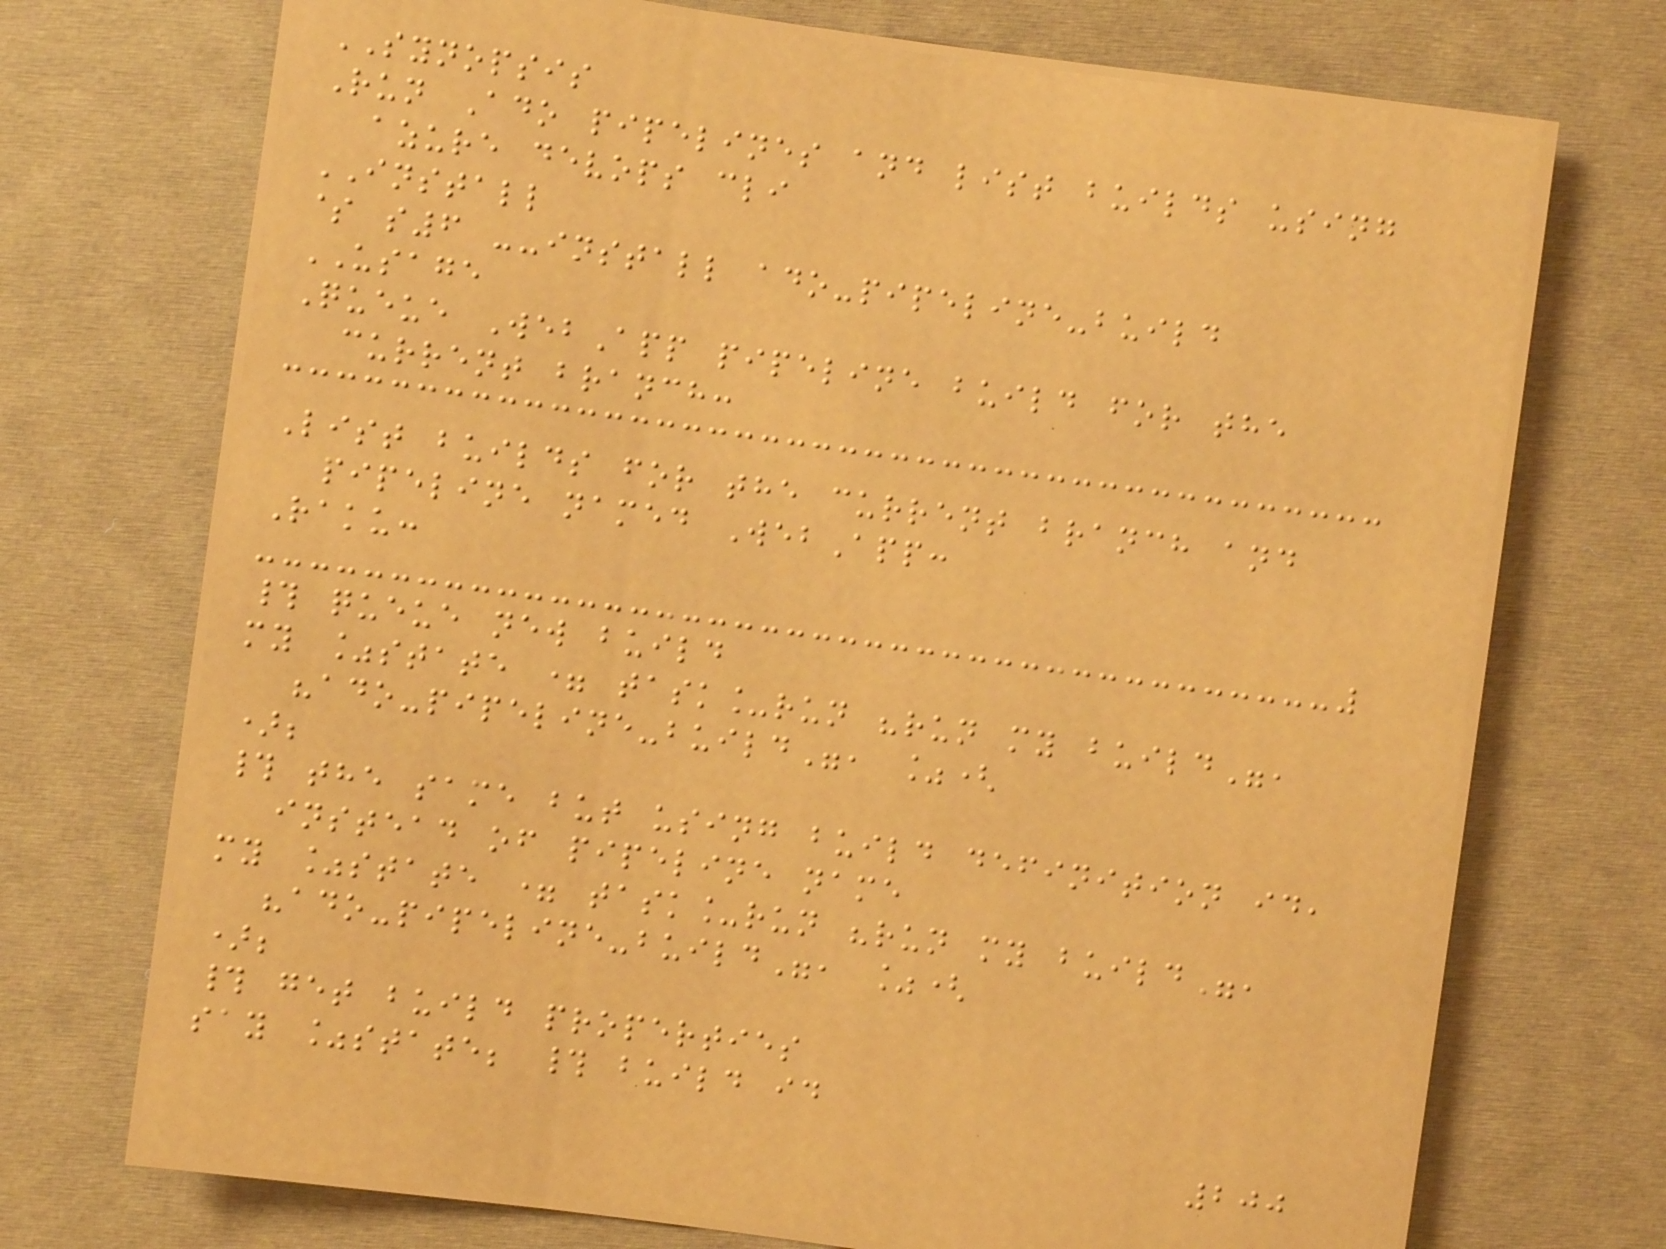SYNOPSIS
Run Ado pipelines and list builds using
azure devops cli
INSTALL
$ s6 --install ado-pipeline-build
USAGE
Queue WebApp pipeline build for the
current branch:
List builds for the current branch and
pipeline named WebApp:
Raku:
# queue new build
my %state = task_run "run my build",
"ado-pipeline-build", %(
);
# the same but using build definition id,
instead of pipeline name
my %state = task_run "run my build",
"ado-pipeline-build", %(
);
# get build properties
say %state; # build id
200
